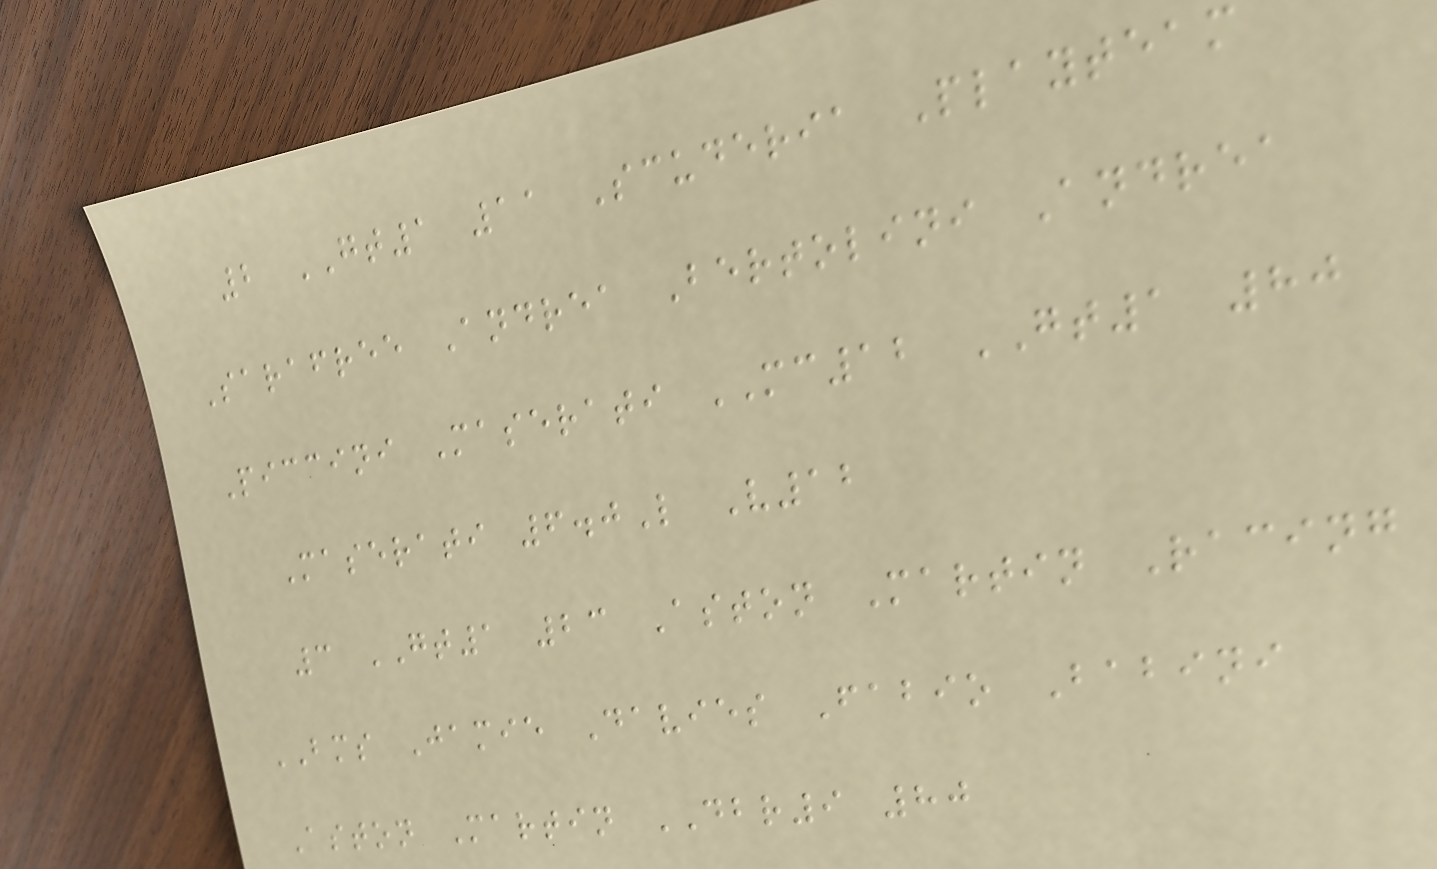2 GT1 11 Scuderia Playteam
Sarafree Andrea Bertolini Andrea
Piccini Maserati MC12 GT1 80
Maserati 6.0L V12
3 GT1 23 Aston Martin Racing
BMS Jamie Davies Fabio Babini
Aston Martin DBR9 80
